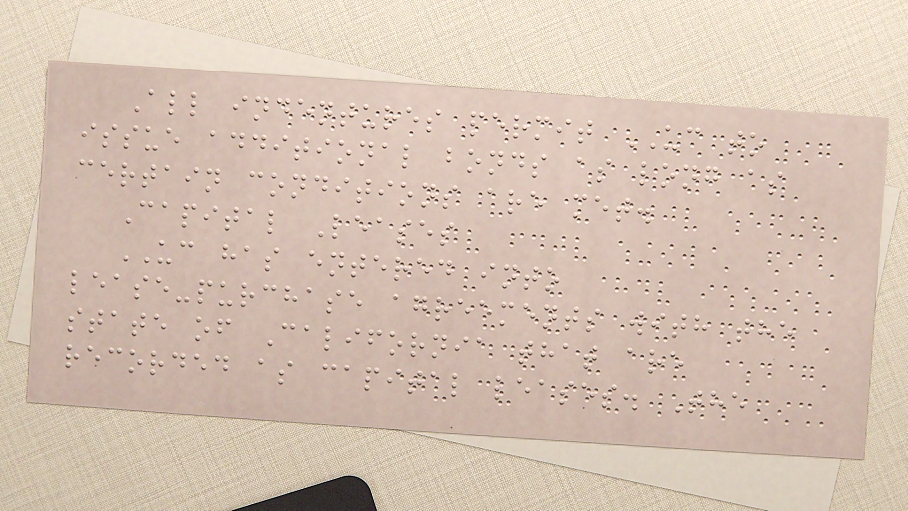All indentures permit UC to
issue additional bonds as long as
certain conditions are met.
Capital Leases
UC has entered into
lease-purchase agreements with the
state of California that are
recorded as capital leases. The
